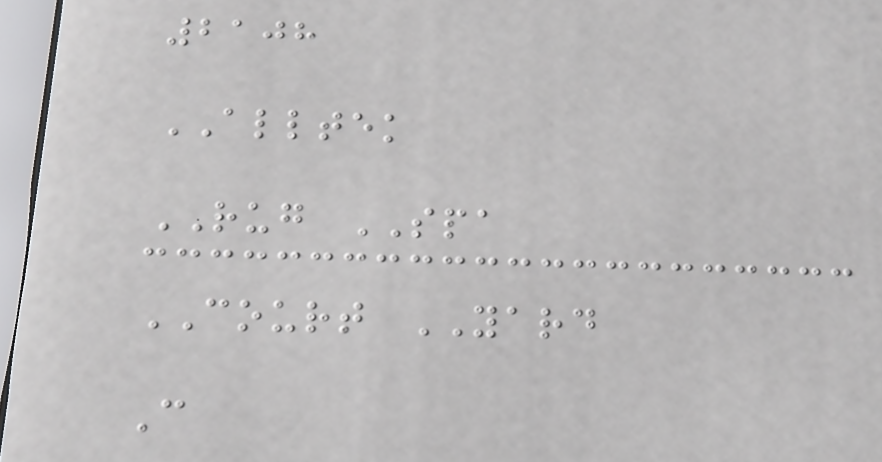2108
ALLTEK
RUG SPA
COURT YARD
C
